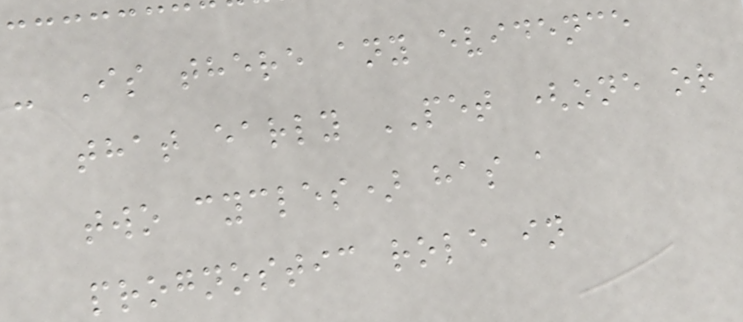- Is there any evidence
that early PET (one or
two cycles) has a
prognostic role in
